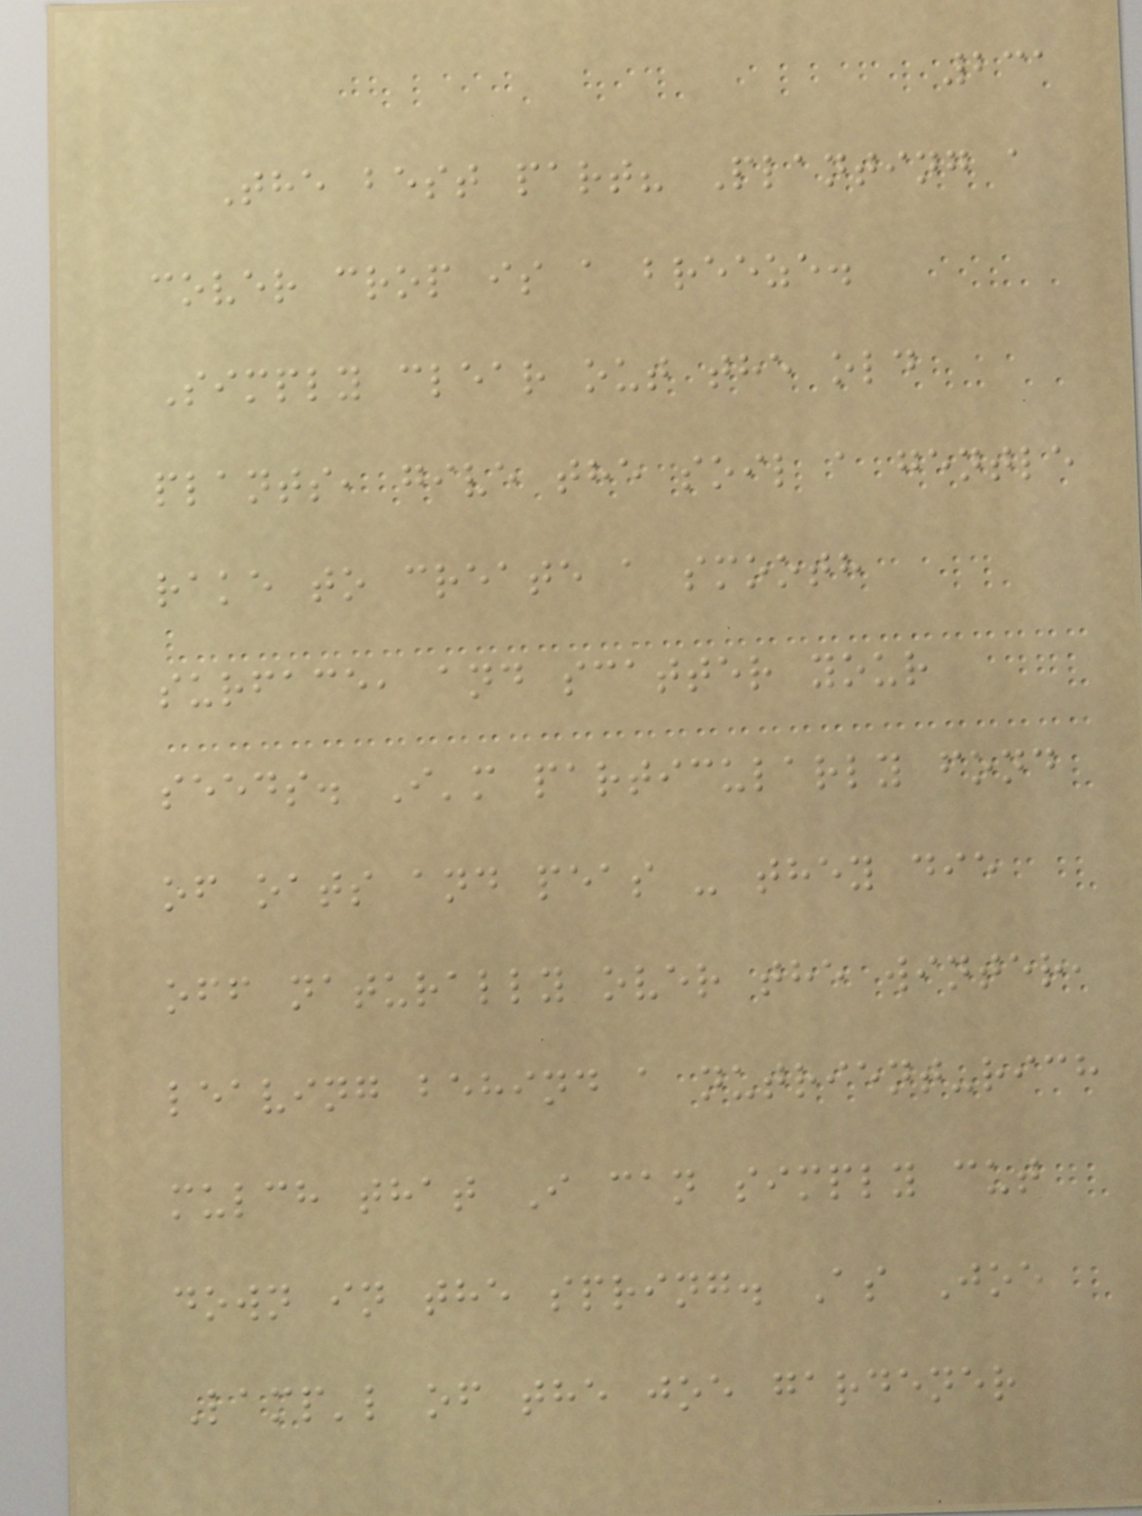231
The best part? Planting a
cover crop is a breeze.
Simply clear out the old
plants, give the soil a gentle
rake to create a smooth
surface, and scatter your
seeds. I'm particularly fond
of oats and peas - they die
off naturally over the winter,
leaving behind a nutrient-rich
mulch that I can simply cut
down in the spring. As Joe
Lamp'l of the joe gardener
